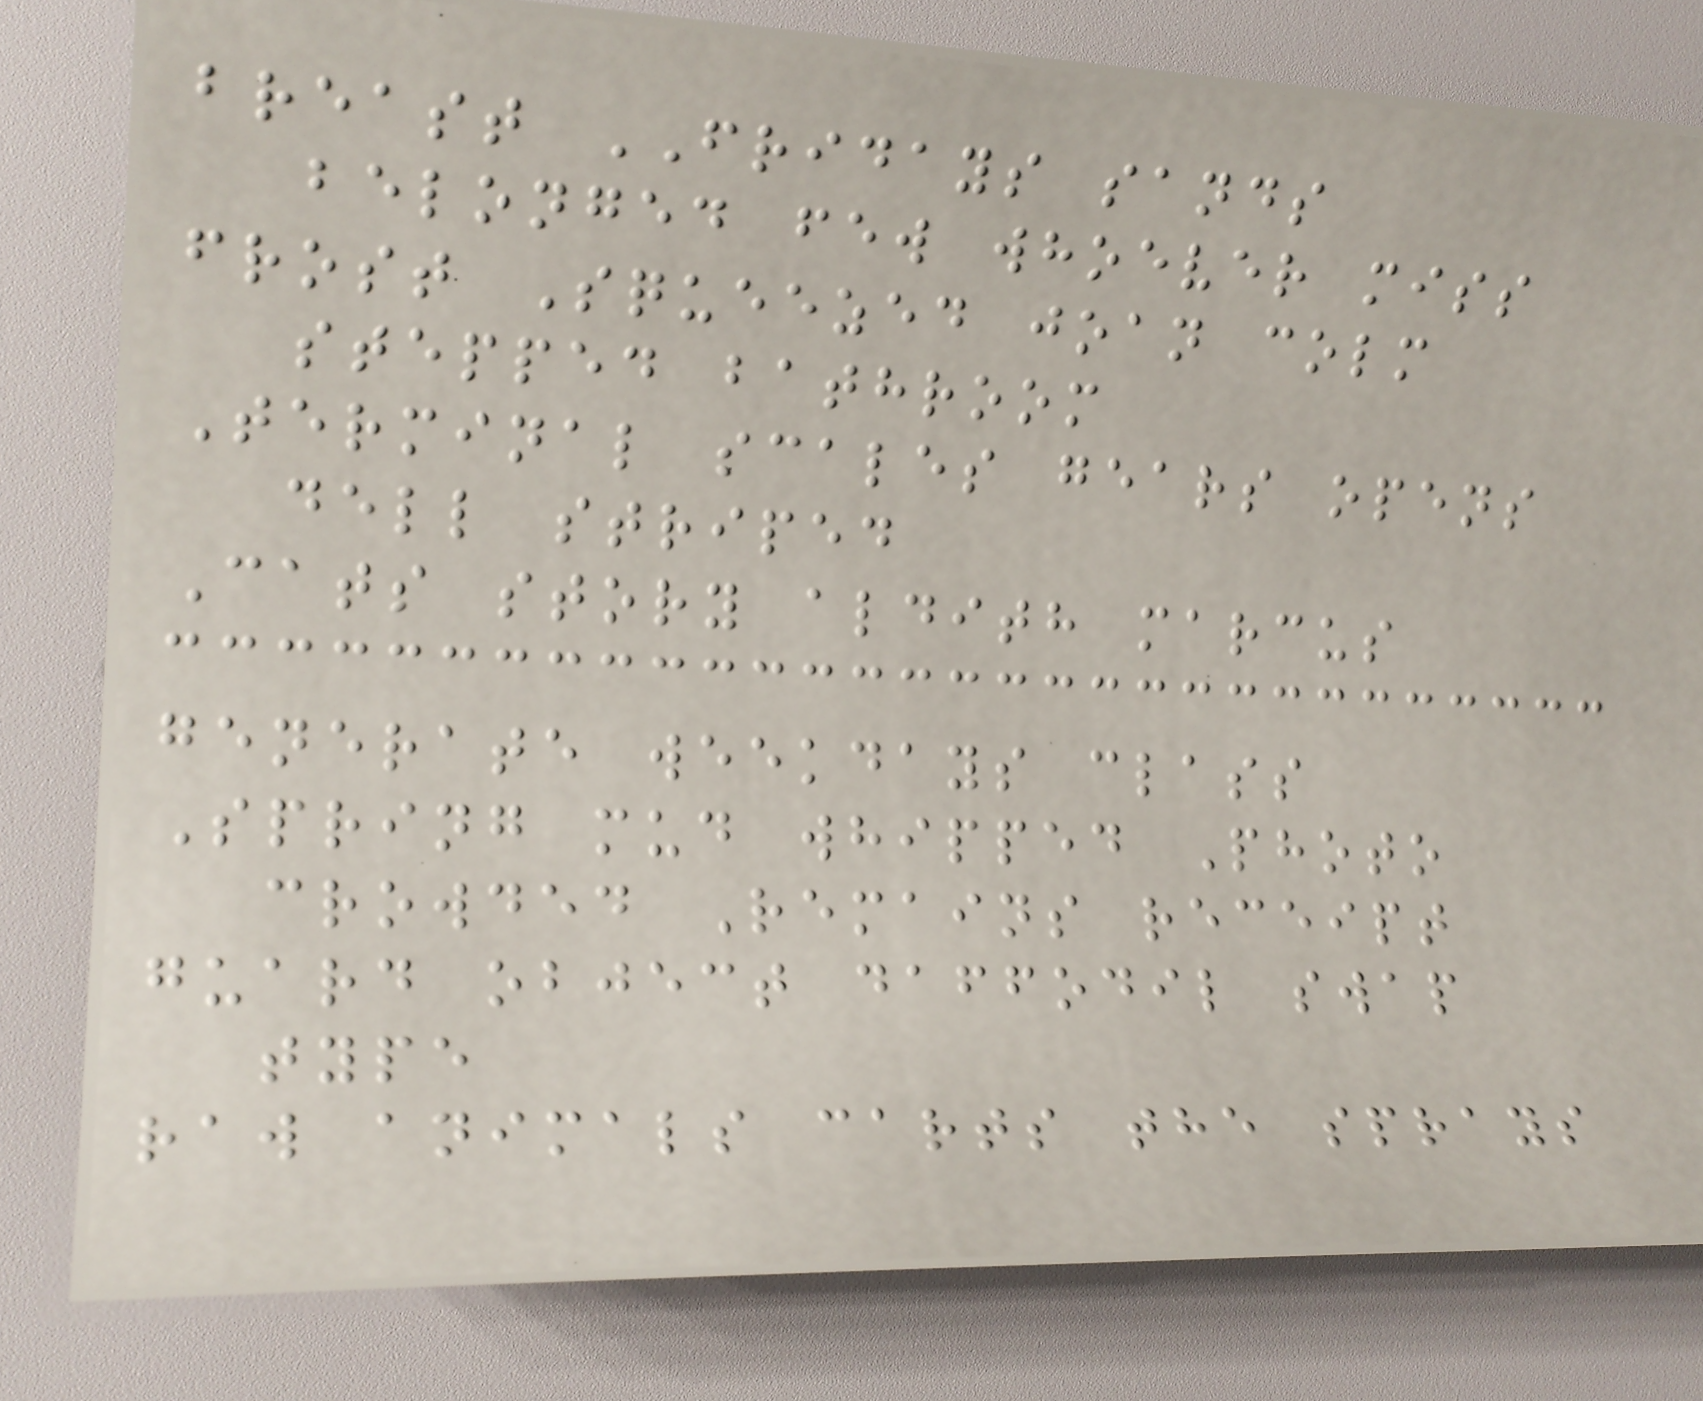breast FRIDAYS sands
belonged few whoever miss
frost Squeezed joan colm
stepped bathroom
Terminal scales gears opens
dell striped
Cats story aldith marcus
generate weekdays class
Spring mud whipped Photo
crowded Remains receipt
guard object daffodil swap
type
raw animals carts the sprays
